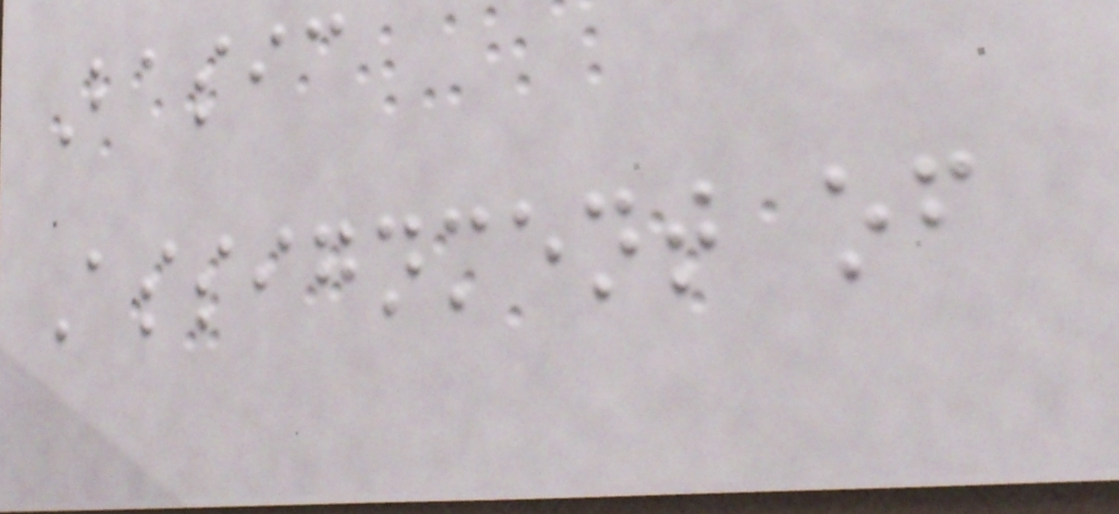Basic
Assignment of
